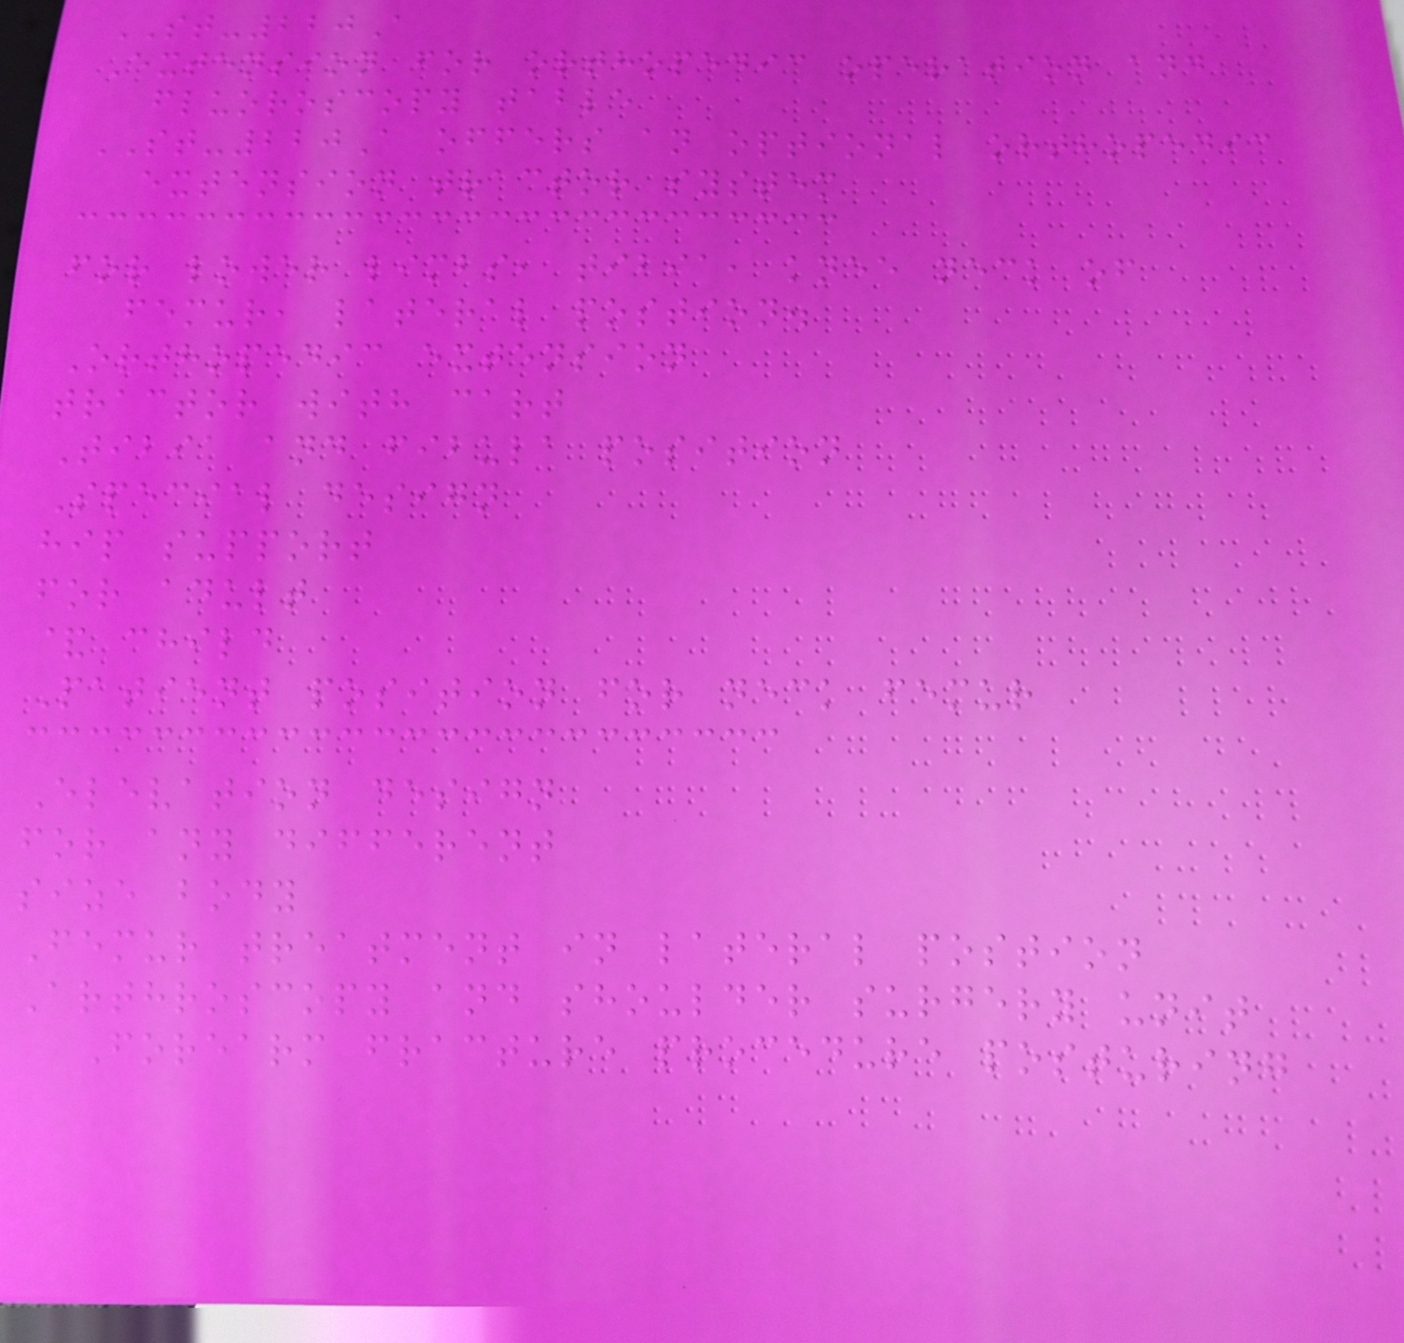ST-220A
Extension for orthopedic operation and
fluoroscopy table
ST-220A offers an optional orthopedic
extension tractor system
for lower limbs, tibia, knee neck of
femur, lateral postion.
Orthopedic extension
tractor with cart
Tibia and fibula position
Special design
hip support
for adult
& child
Patient position for neck femur
Elevation design
for any different
size body
Femur treatment in lateral postion
Arthroscopy and shoulder surgery unit
Forearm fracture procedure posturing
